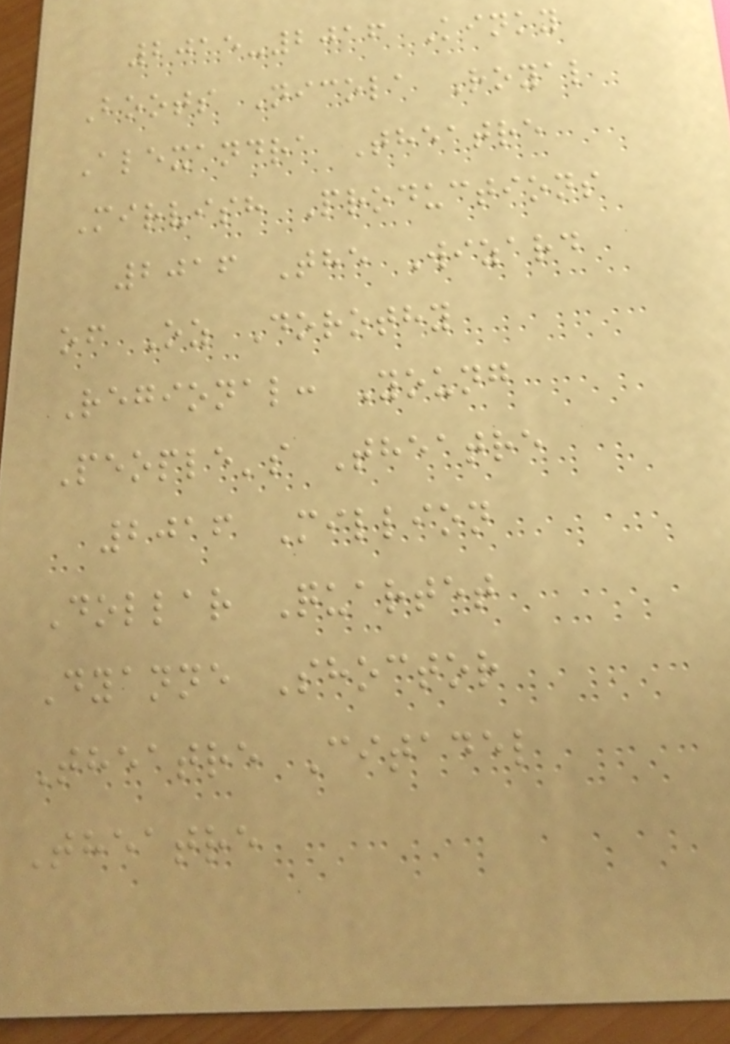2015-2016 Kinky
Boots Nicola Royal
Alexandra Theatre
Mirvish Productions
2016 The Wizard
of Oz Dorothy
Regional: Young
People's Theatre
2016 Million
Dollar Quartet
Dyanne Shoctor
Theatre Citadel
Theatre
